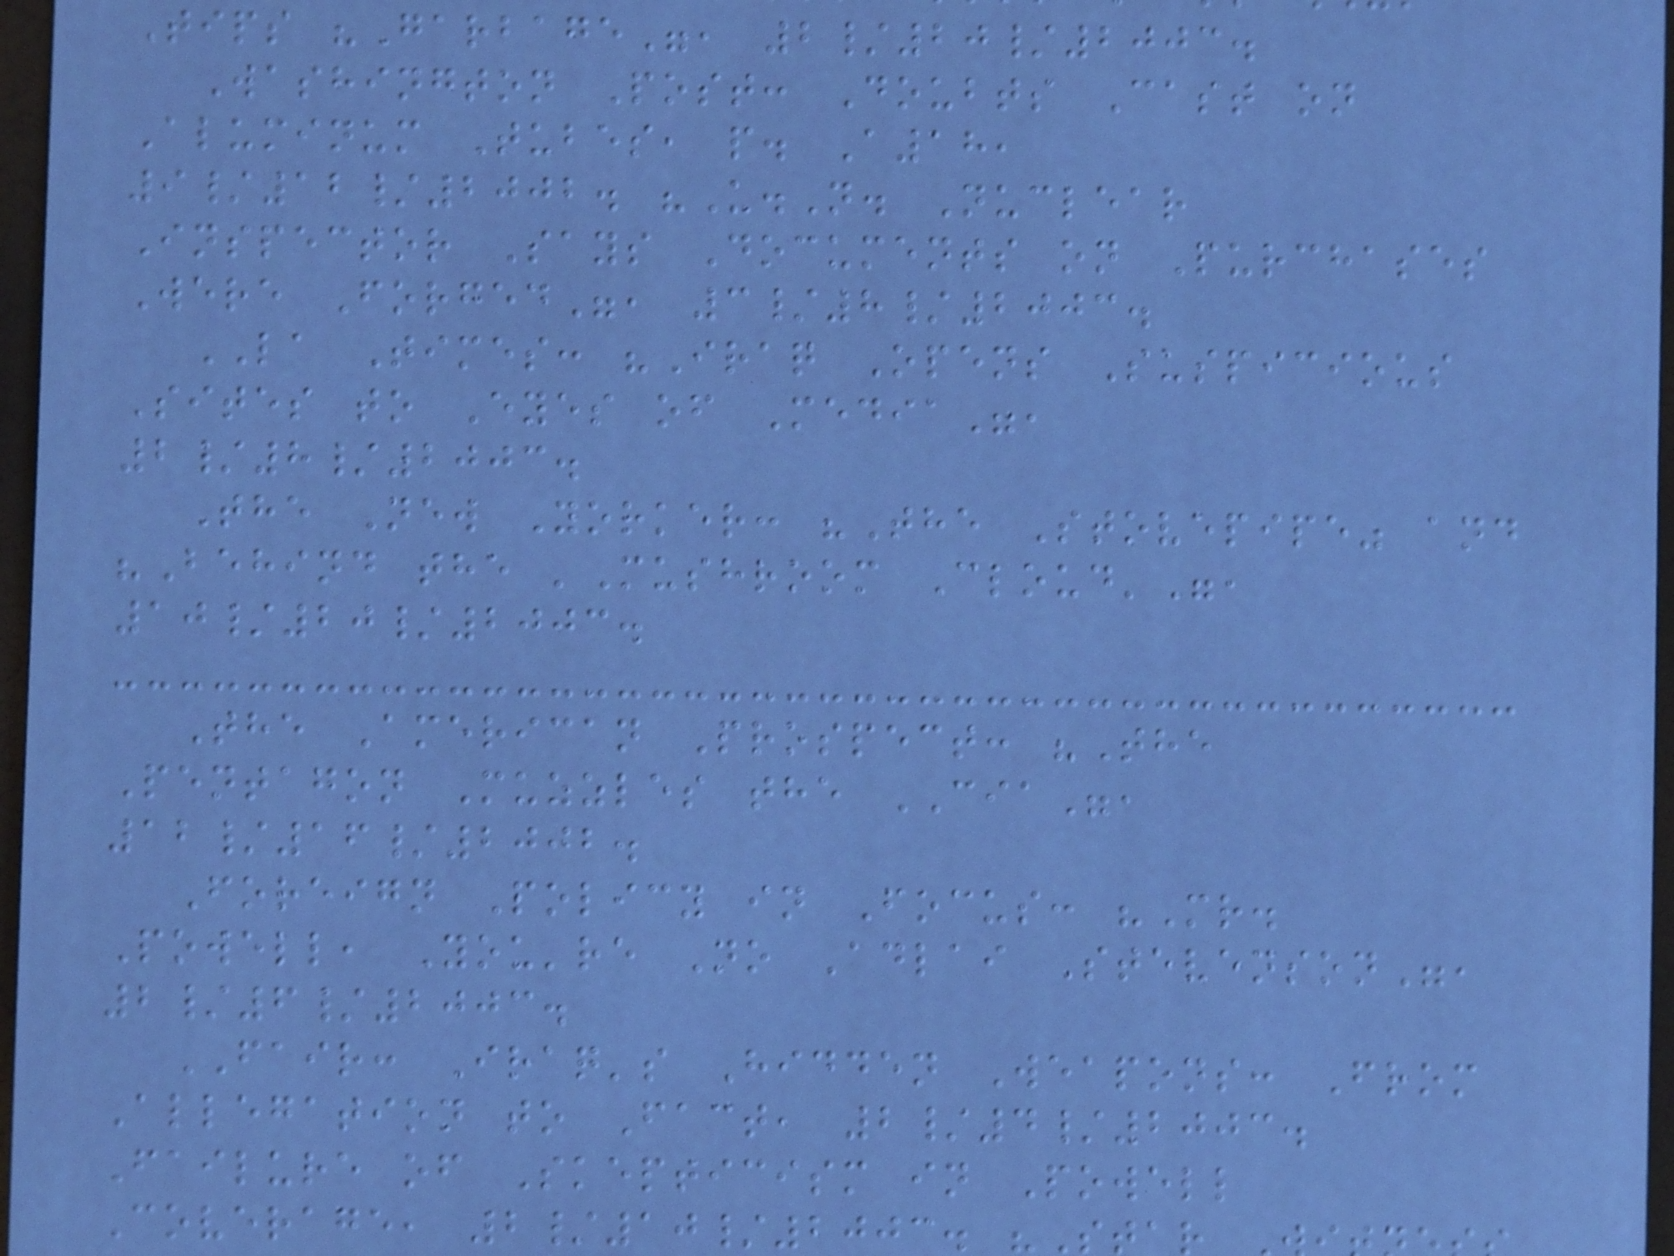Tips "Garbage", 2/20/2003.
Washington Post: Doubts Cast on
Aluminum Tubes, p. A18,
9/12/2002. "U.N. Nuclear
Inspector Says Documents on Purchases
Were Forged", 3/8/2003.
LA Times: "Iraq Opens Suspicious
Sites to Eyes of Media",
2/8/2003.
The New Yorker: "The Stovepipe" and
"Behind the 'Mushroom Cloud'",
10/20/2003.
The American Prospect: "The
Pentagon Muzzles the CIA",
12/16/2002.
Foreign Policy in Focus: "Mr.
Powell, You're No Adlai Stevenson",
2/6/2003.
FAIR: Iraq's Hidden Weapons: From
Allegation to Fact, 2/4/2003.
Failure of Skepticism in Powell
Coverage, 2/10/2003. "St
